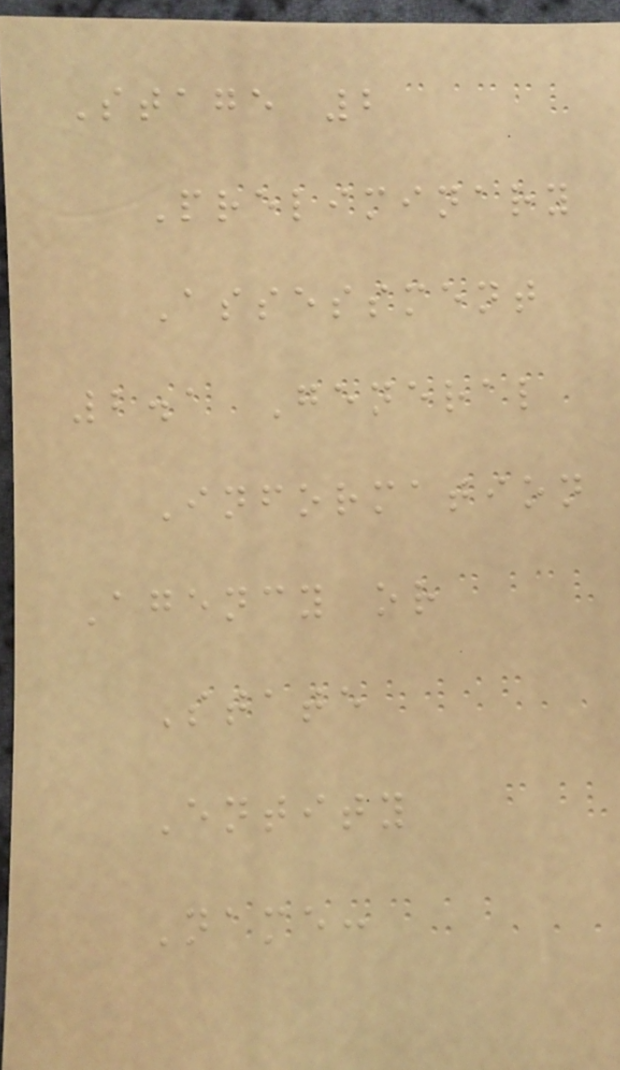Stage 2
Preliminary
Assessment
2.1 General
Information
Agency or
State
Entity
Name:
